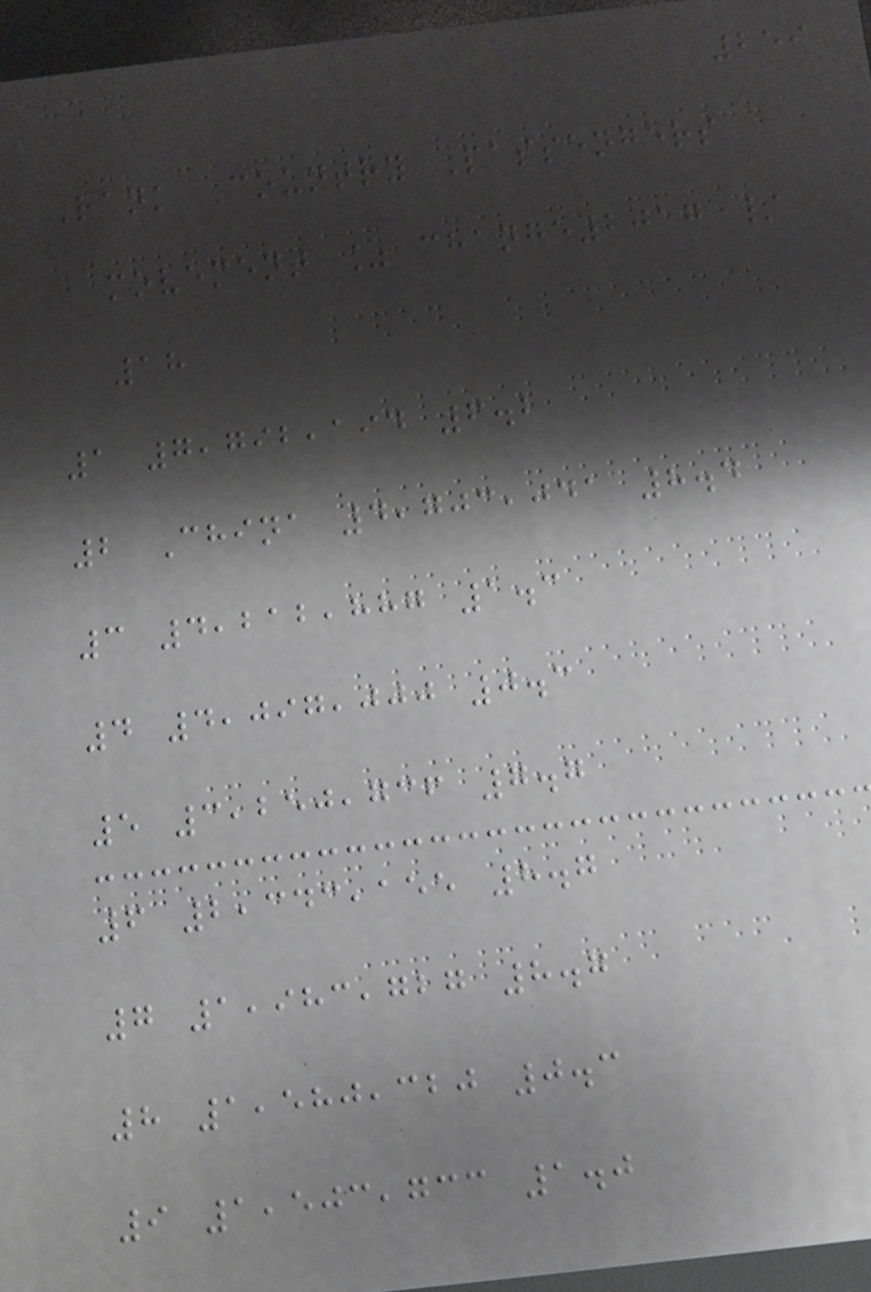259
Rank Country Passengers
movement % change2017 /
18
1 7,792,194 6.2
2 China 4,703,041 8.4
3 4,212,887 1.3
4 4,097,000 0.3
5 3,250,736 7.7
6 2,343,155 8.7
7 1,983,727 8.7
8 1,580,320 0.3
9 1,503,733 1.0
